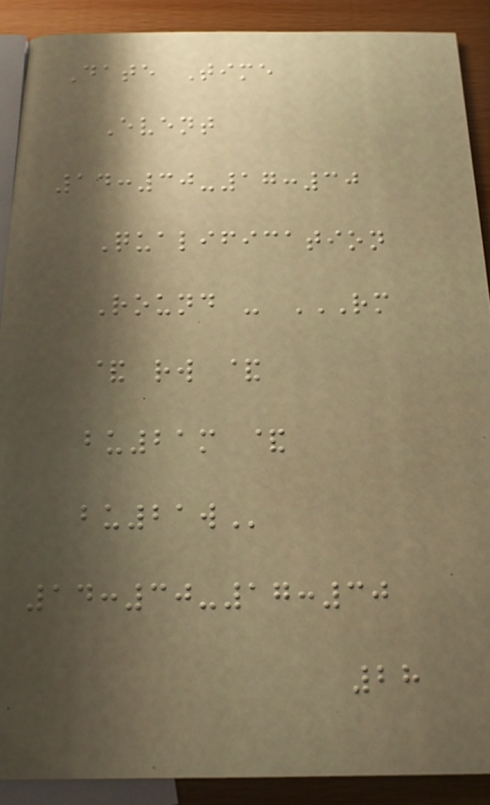Date Time
Event
14:30-17:30
Qualification
Round - RM
& RW &
BU21M &
BU21W
14:30-17:30
28
